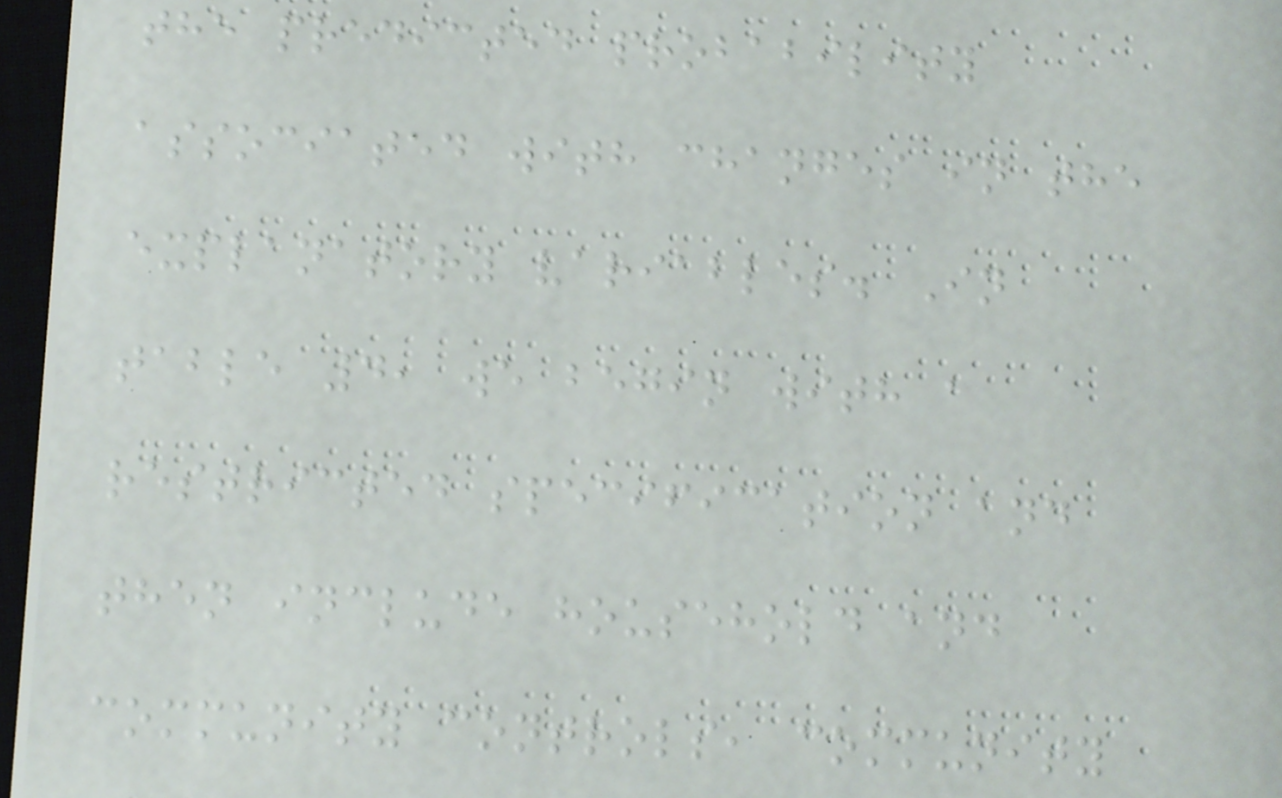the predicted probability
associated with changes in the
explanatory variables. In
table 4, we begin with a
restricted specification and
then include household and
community controls, community
